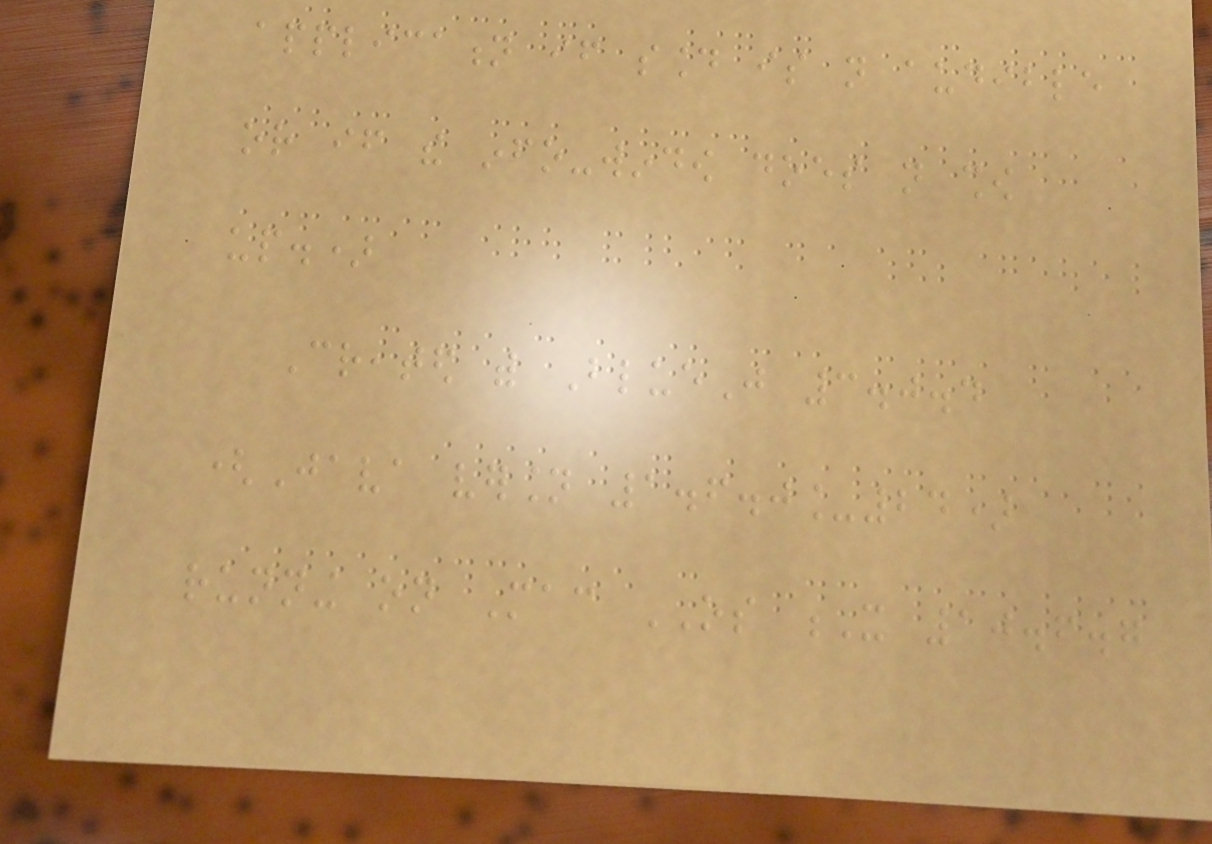application if sound is not audible
or if the info-window does not show
up.)
Created with BlueJ 3.0.4
(Java version 1.6.0_24)
running on Mac OS X 10.6.7
